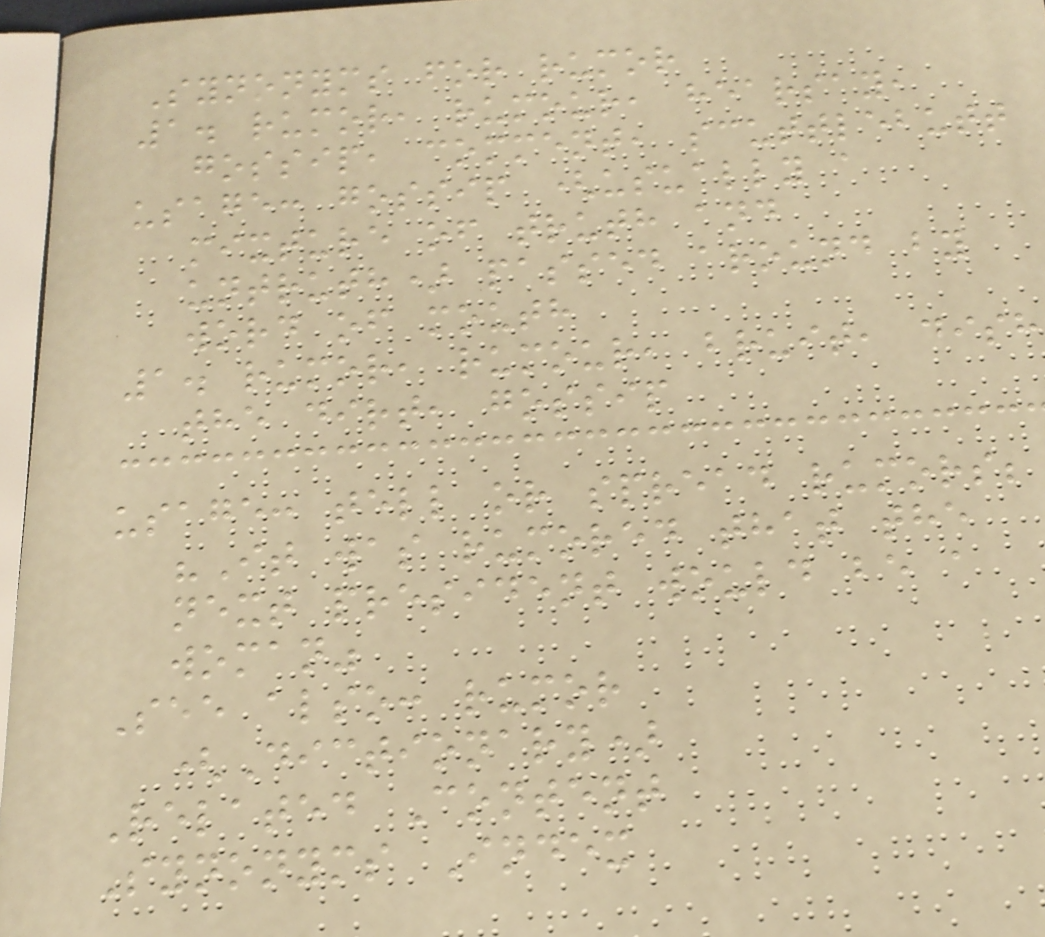Synonyms for rumor
1. rumor, rumour, hearsay,
gossip, comment, scuttlebutt
usage: gossip (usually a
mixture of truth and
untruth) passed around by
word of mouth
1. rumor, rumour, bruit, dish
the dirt, gossip
usage: tell or spread rumors;
"It was rumored that the
next president would be a
woman"
See also: rumor
(Dictionary)
Related Content
Synonyms Index
